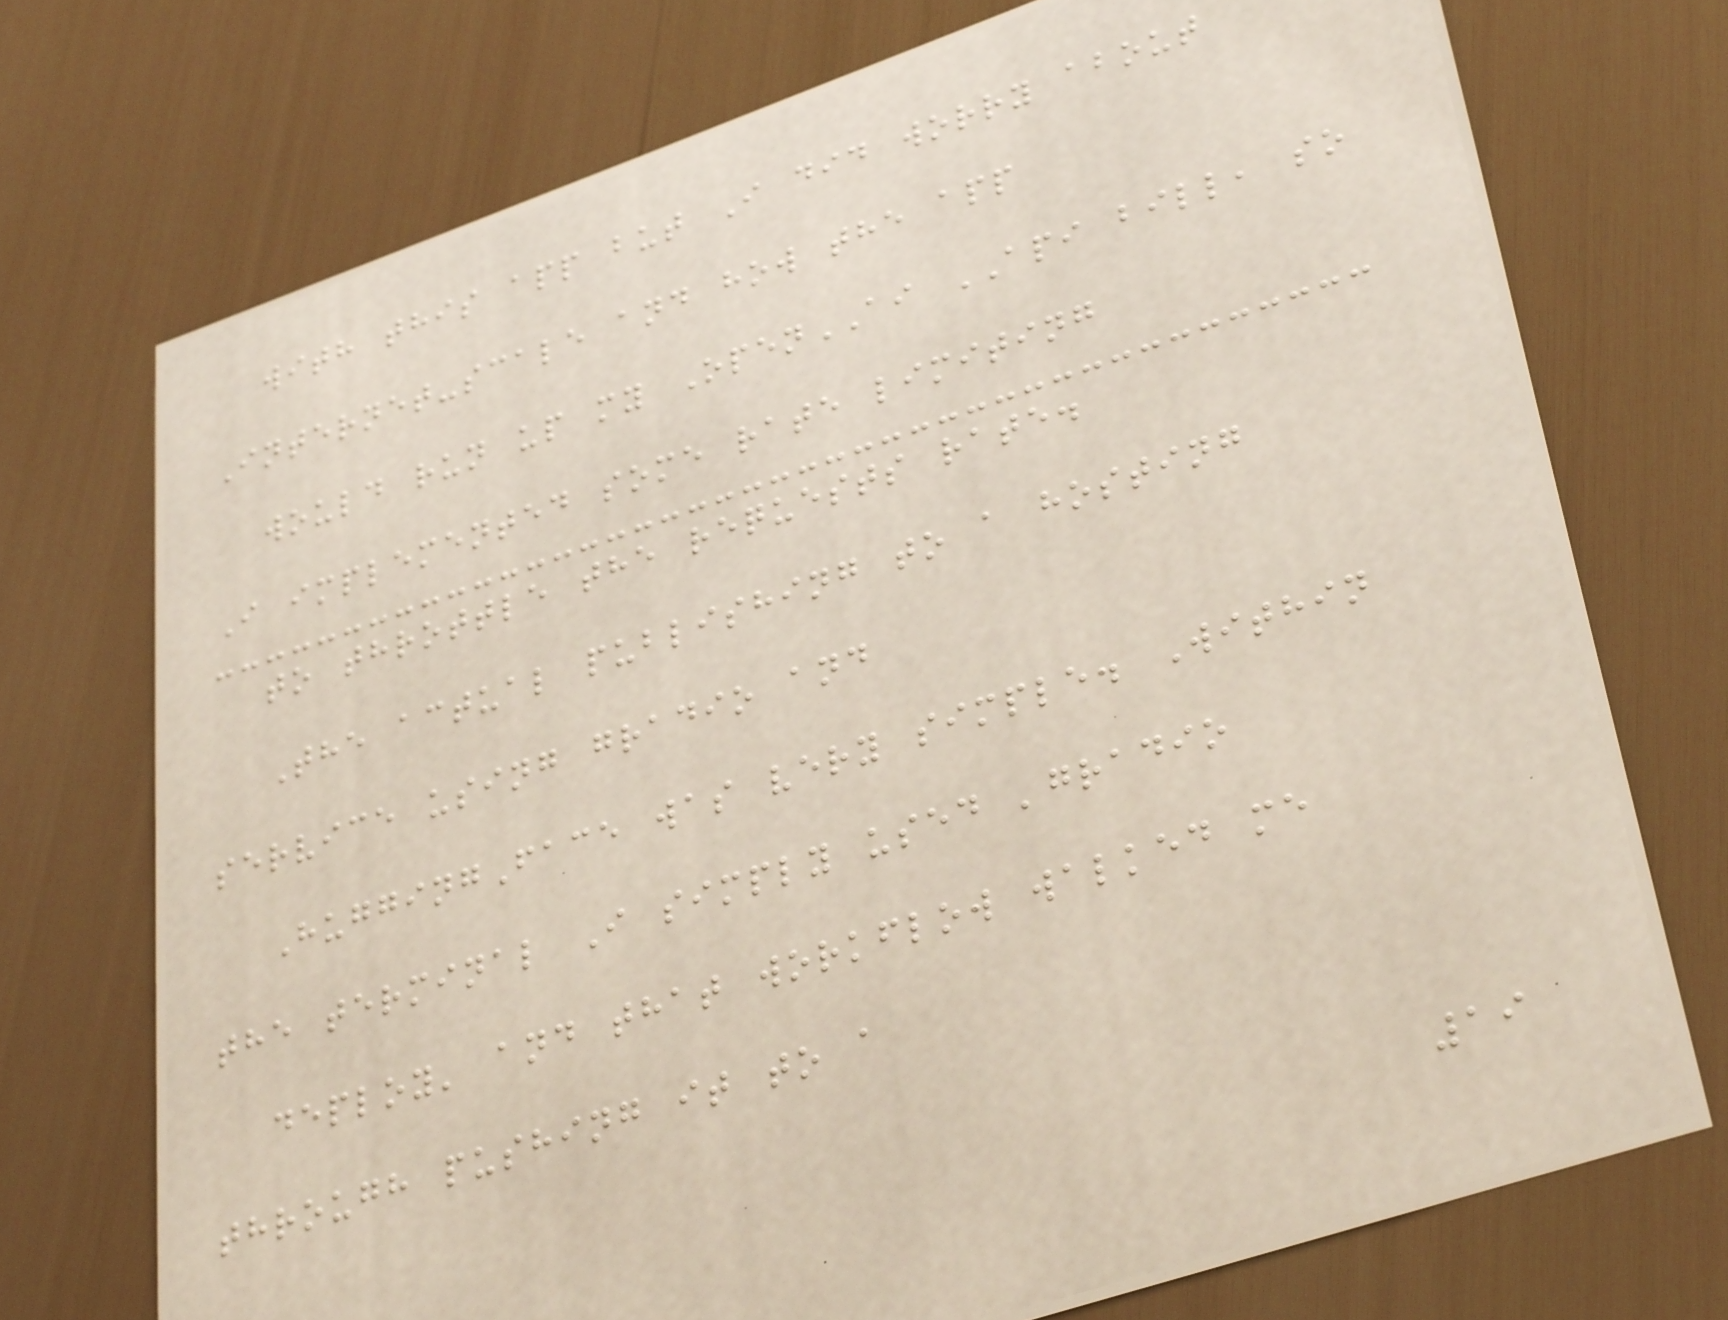with this app but I did worry about
Internet-scale and how the app
would run up my OpenAI API bill, so
I implemented some rate limiting
to throttle the requests rate.
The actual publishing to a hosting
service using gradio and
HuggingFace was very simple. Within
the terminal I simply used 'gradio
deploy' and that workflow walked me
through pushing it to a
19
